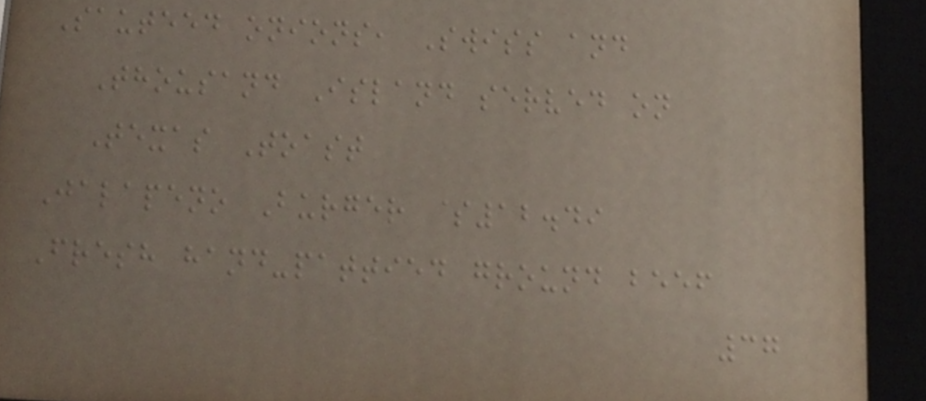Sauteed onions, Swiss and
Thousand Island served on
Texas Toast
Jalapeno Burger $12.49
Fresh hand-pattied ground beef
37
